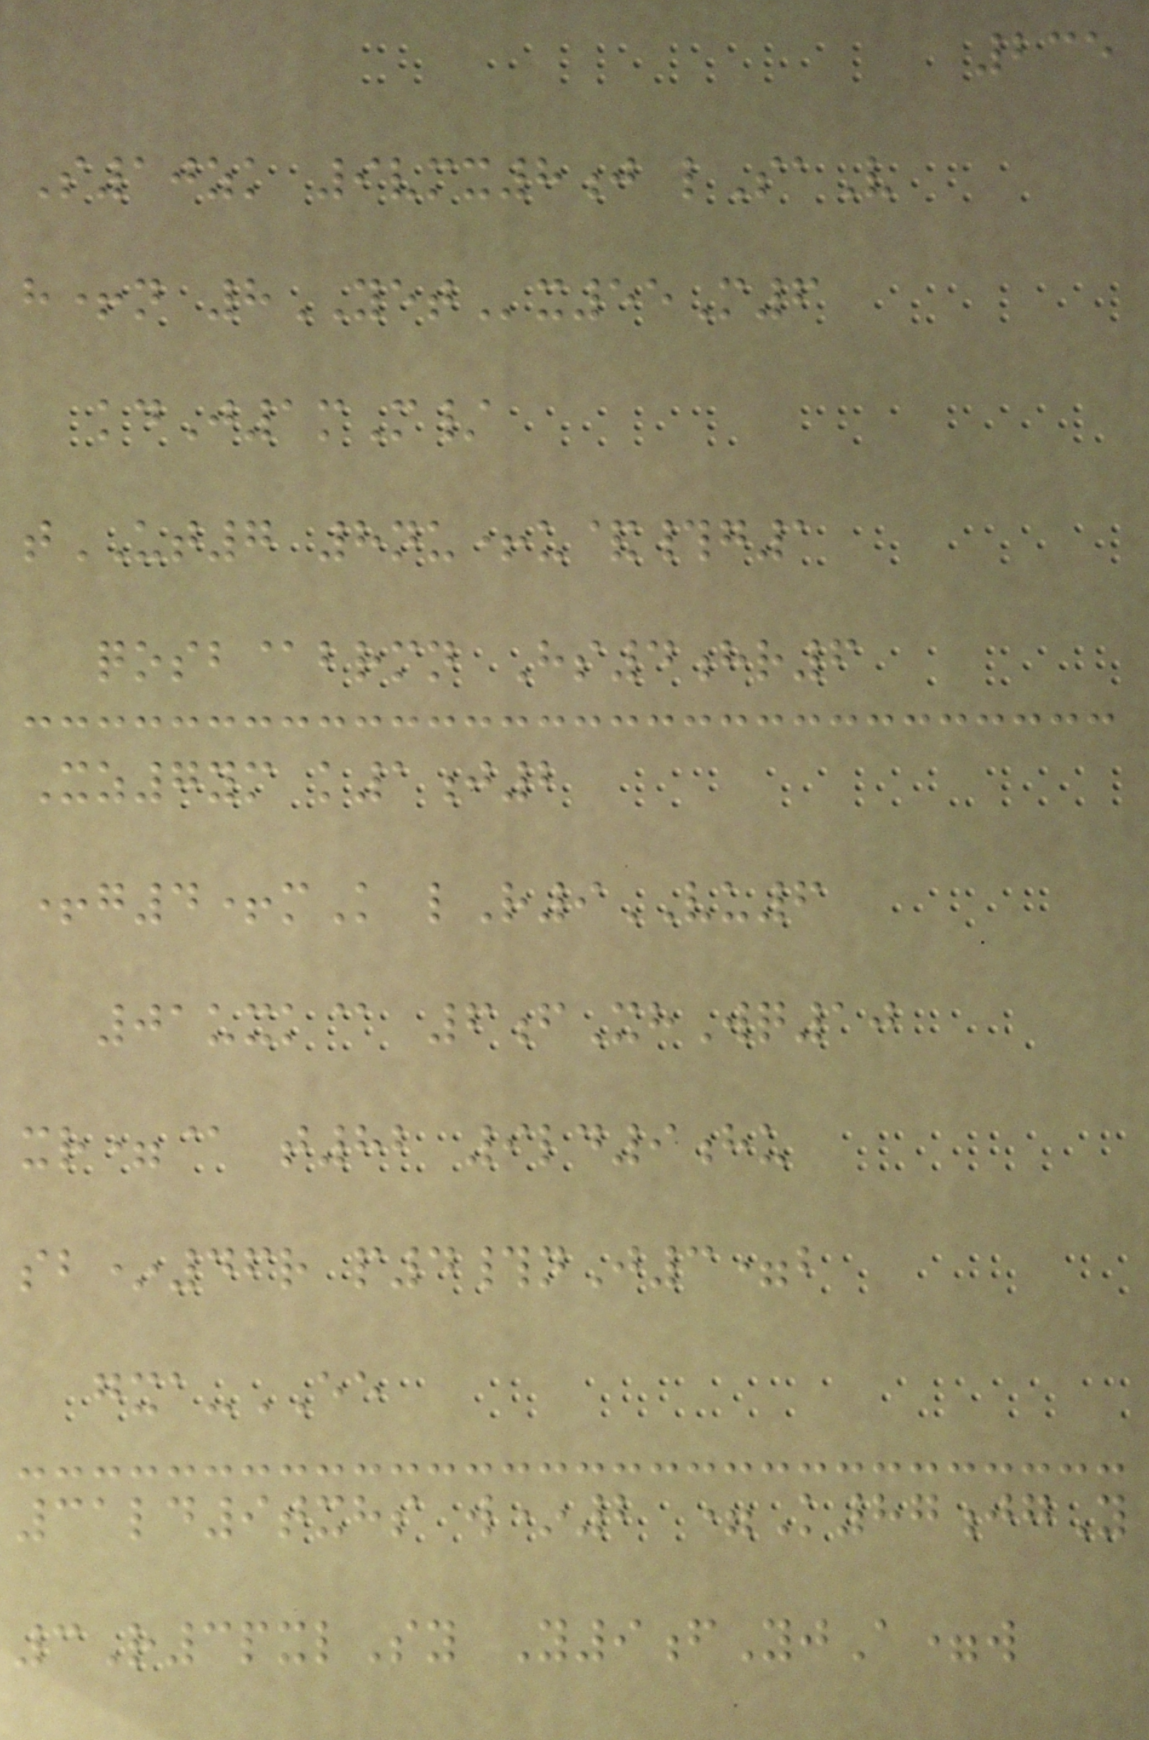235
S10zk 9vmx8j lSaV
h+n 8YETx55M6
kdJ1mM/
tUT7 8nu+u&#g1
qosb@brmn Hs4hr6
Xz7ym k1j2
+g4+mK lR9VU6
01uxk@ 6fXhWq10
xr=@ t82 9ld9hu
sb*46r p4#nJ3=b
gxa-EE
31ld9txhs w*2 =K87jgY
3R3pxlSy Y9fYjA=w
